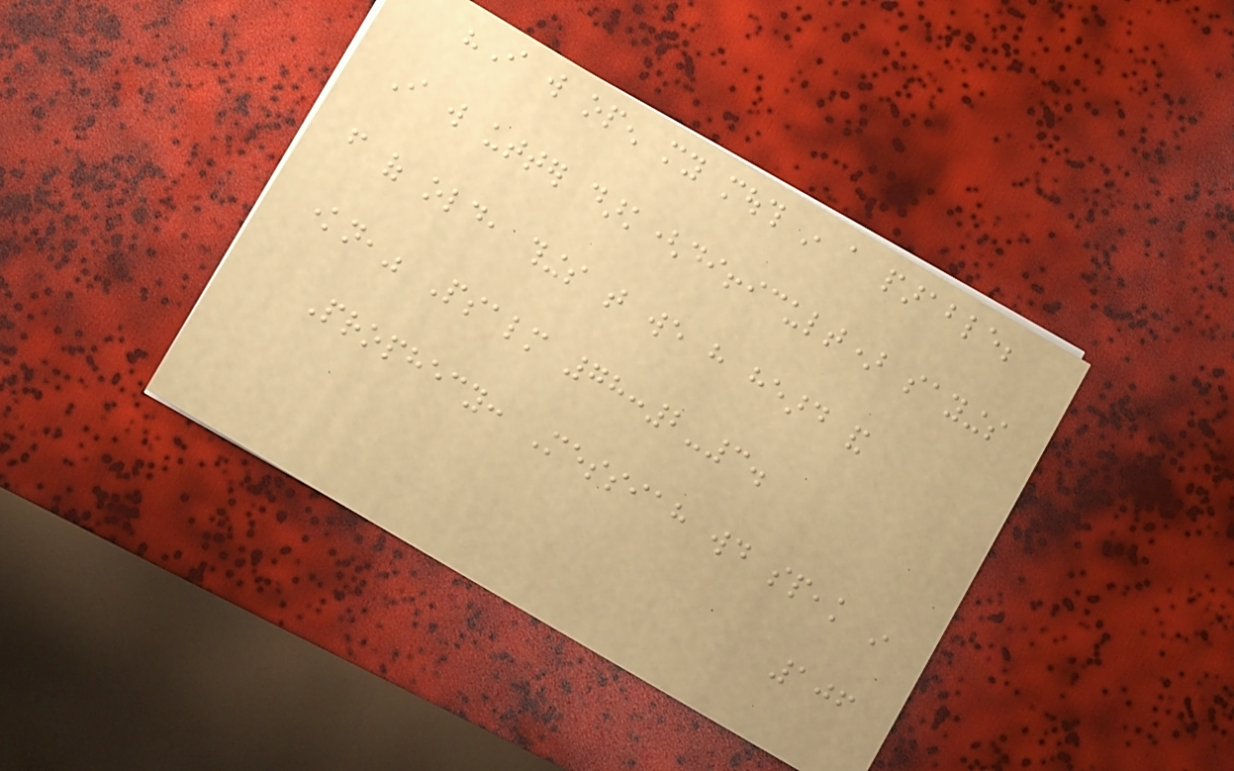"I will open my mouth in a parable;
I will utter dark(difficult) sayings
from of old, things that we have heard and
known," Psalm 78:2-3.
Prophecy: Messiah would speak in
106
